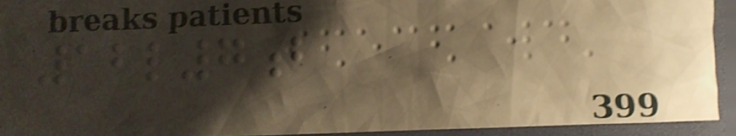12l7b
